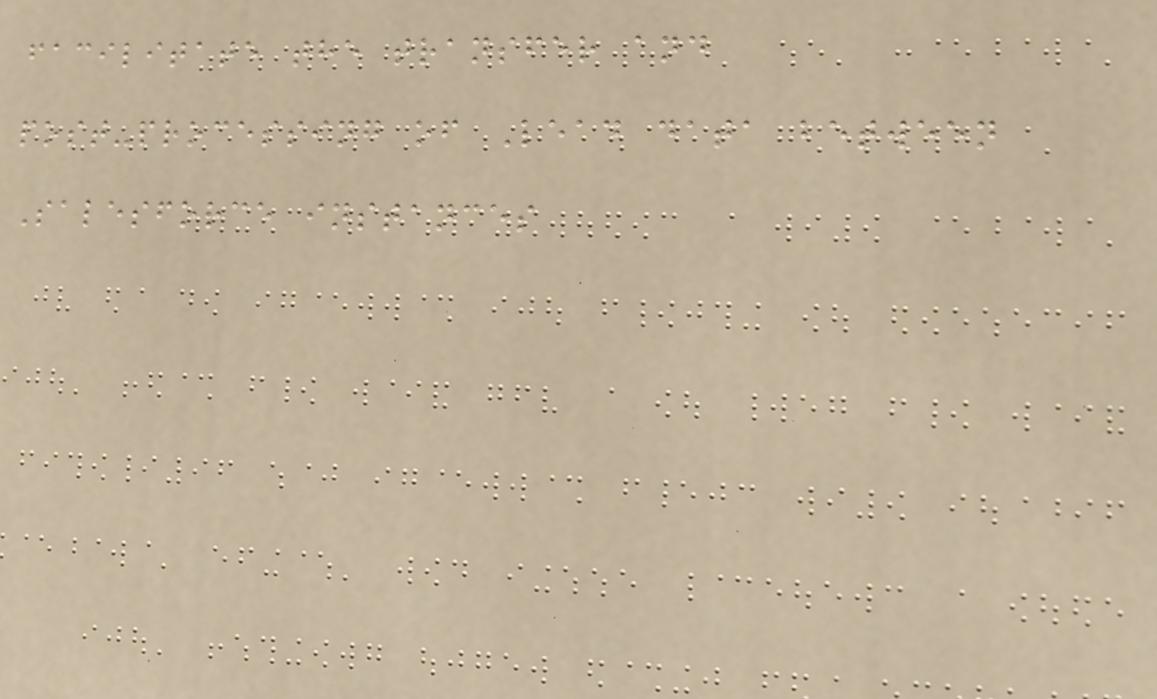facilitate the transfer and
post-processing of Lead data between
Salesforce instances
